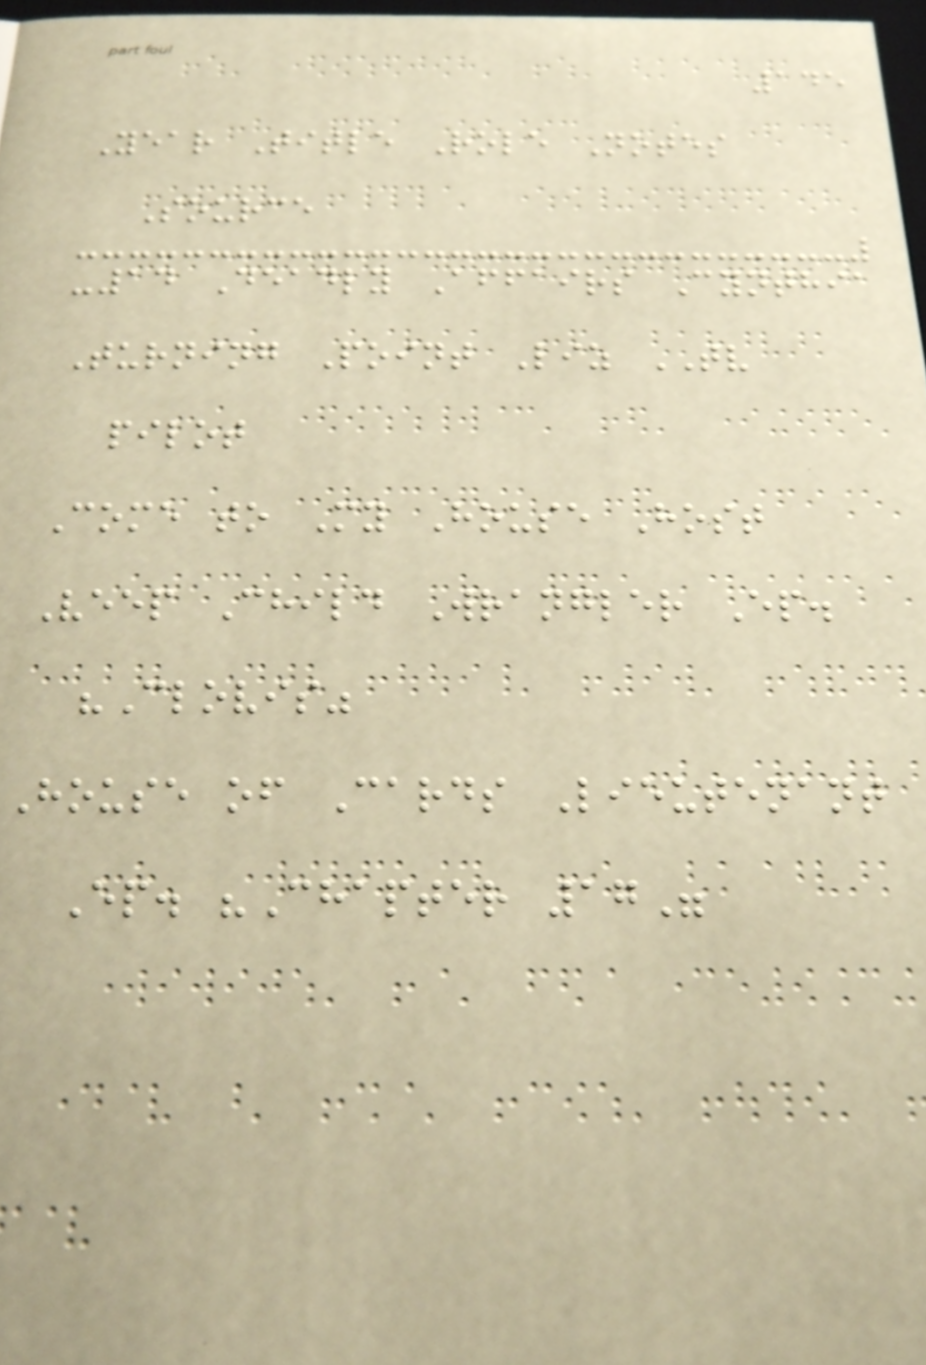145
Year Title Role Notes
Source
-14 Deadly Affairs Cynthia
Turning Point Liz TV
pilot
Come to My House Host
Veep Child Wrangler Ep.
"Clovis"
House of Cards Lieutenant
Ep. "Chapter 17"
